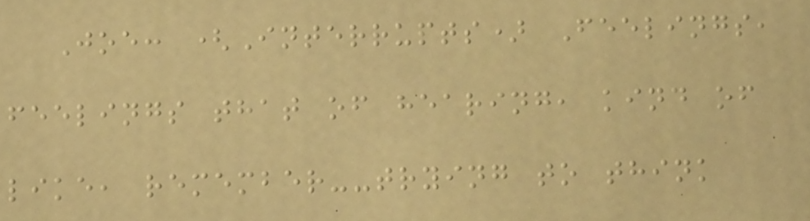Joe: (Interrupts) Feelings,
feelings that of hearing, kind of
like, remember--trying to think
